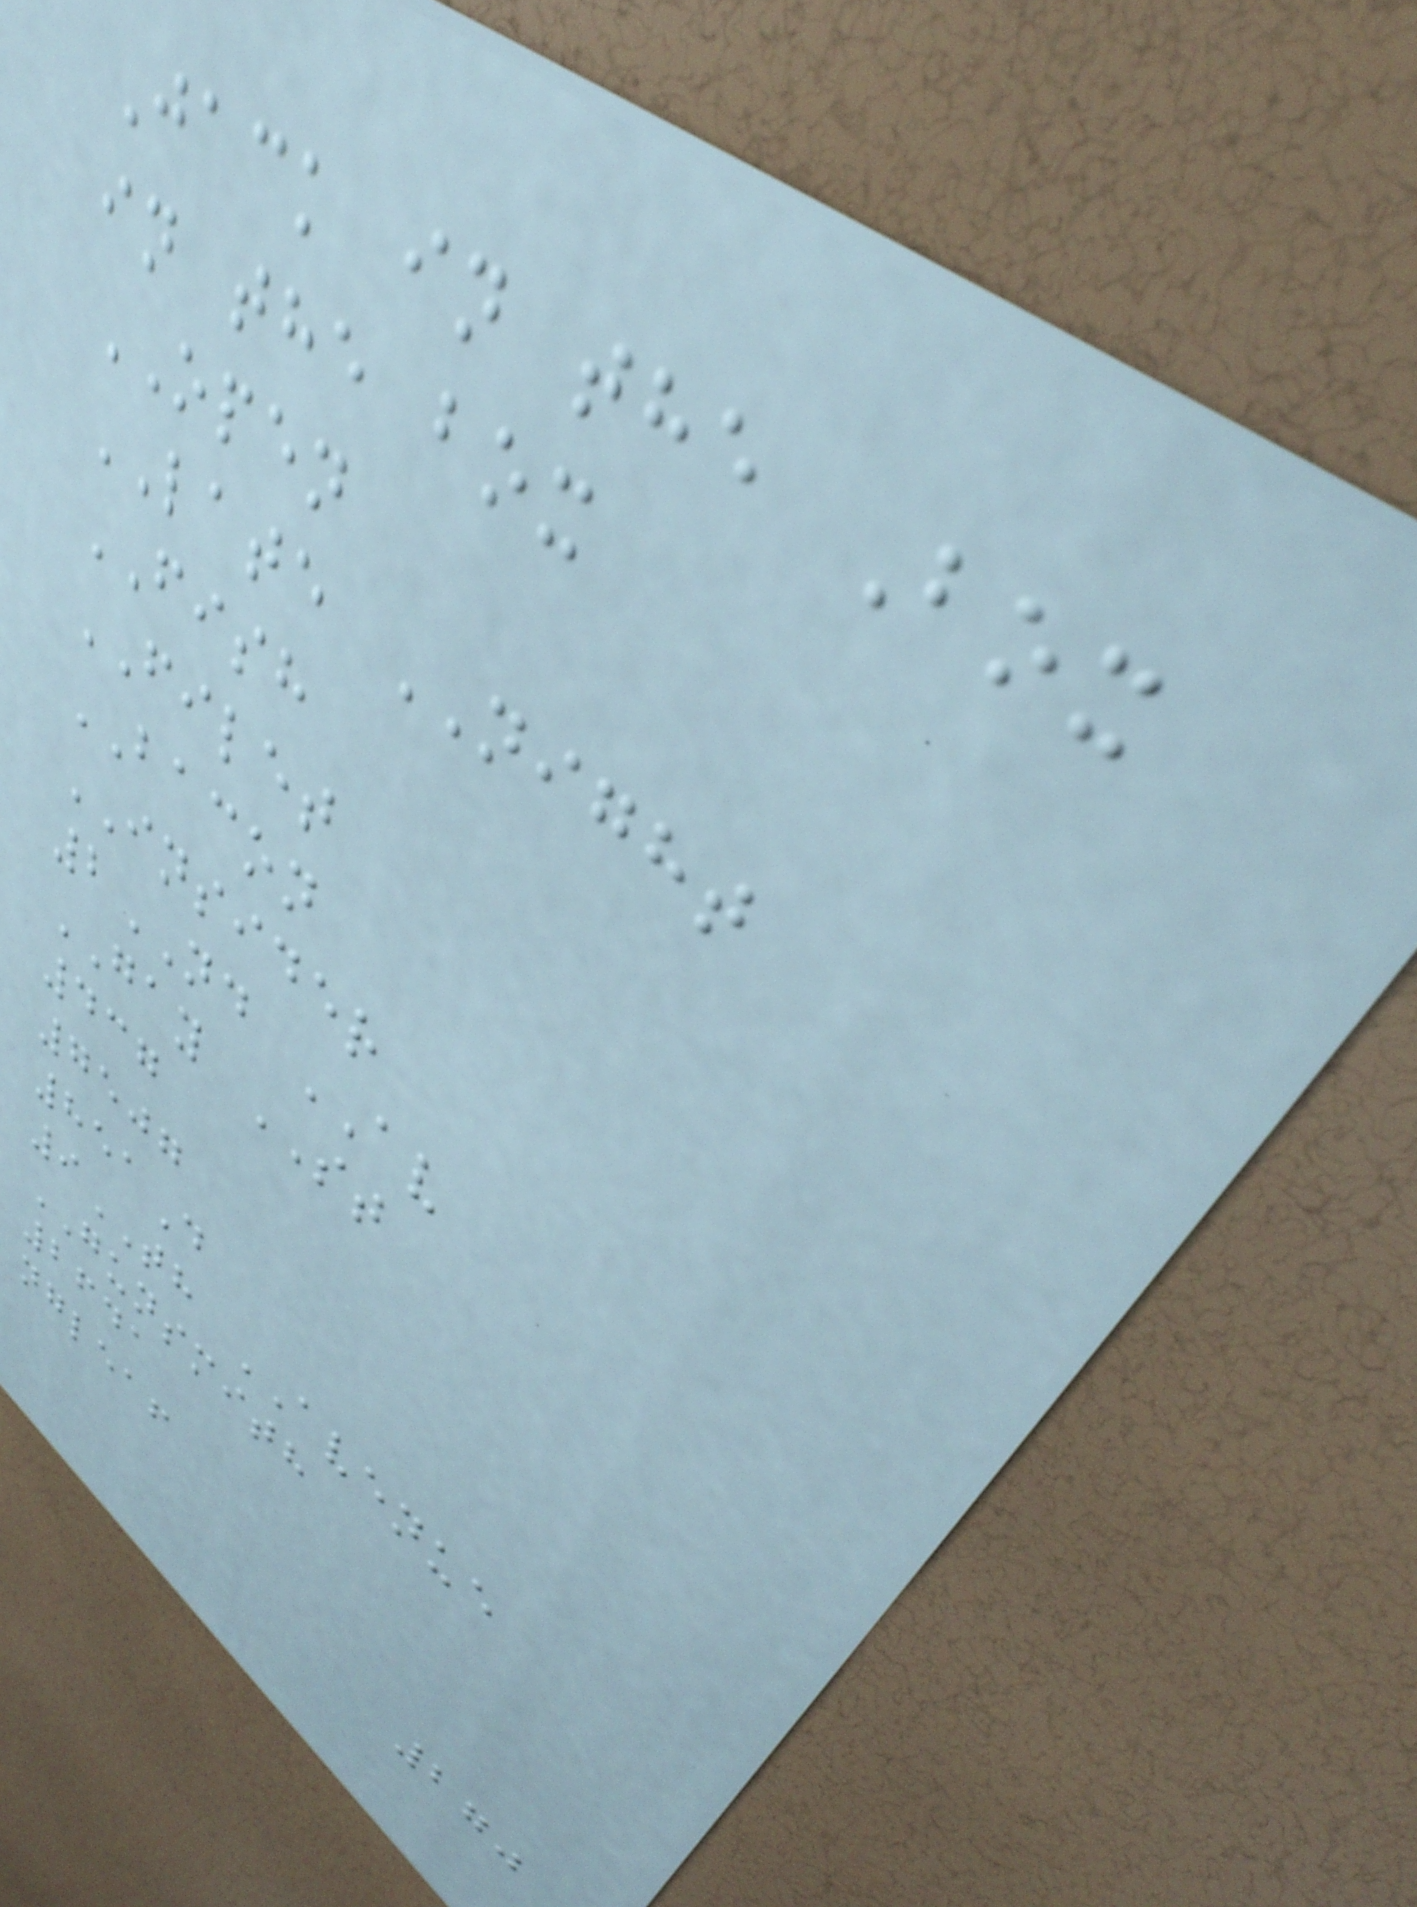Jack in the Box
in the box
OPEN
LATE NIGHT
FISH
FILET
BACON
INSIDER
2ND AV
GAY ST
437
7507
851D
9TH AVENUE
GUNSMITH
2641
ngleaf
270
